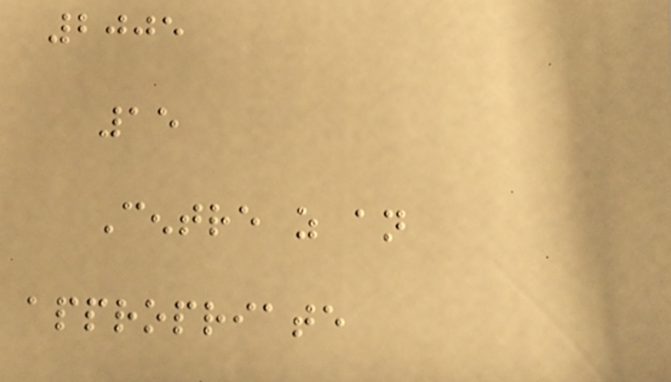2005
15
Centre as an
appropriate
